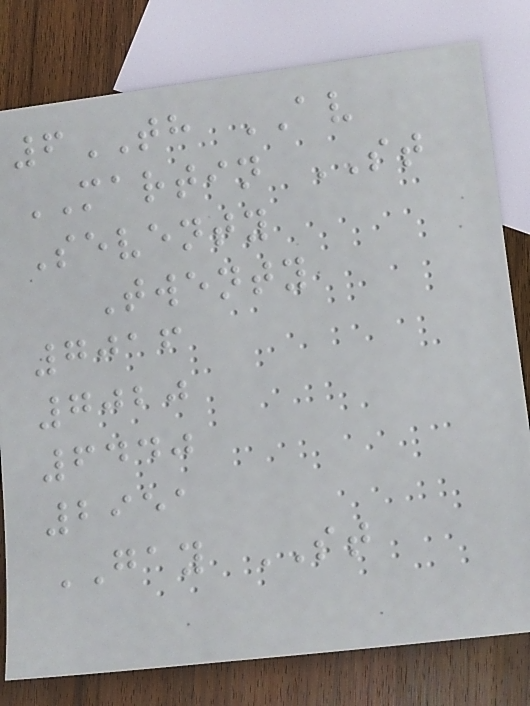6TH AV
MARTIN ST
Seventy
Twenty
7016
7020
6440
2951
GAY ST
